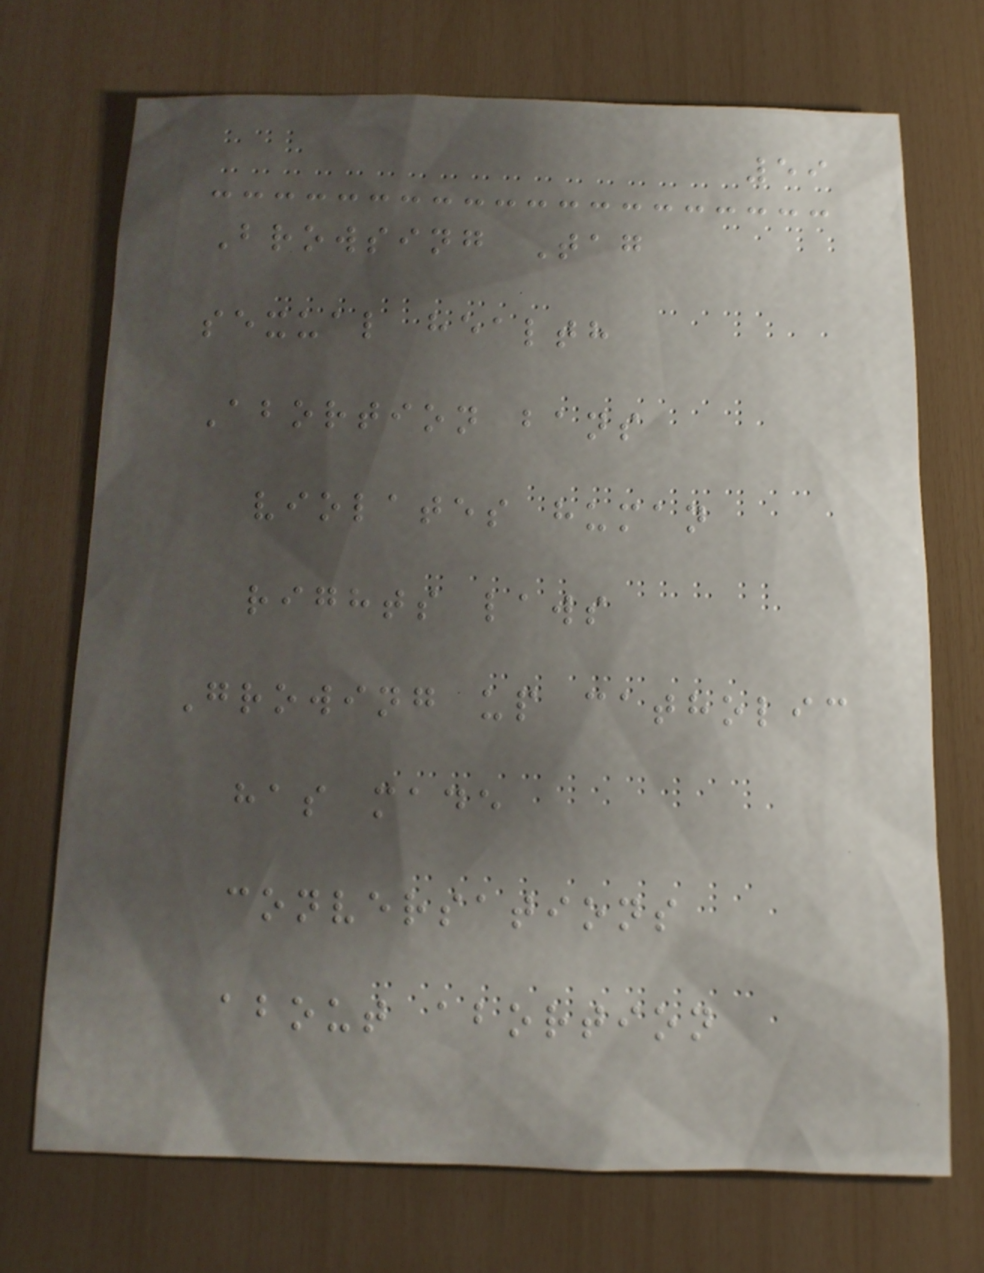59
Browsing Tag
sexual health
Abortion bans
violates human
rights laws
Growing up catholic
has made
conversations
about abortion
